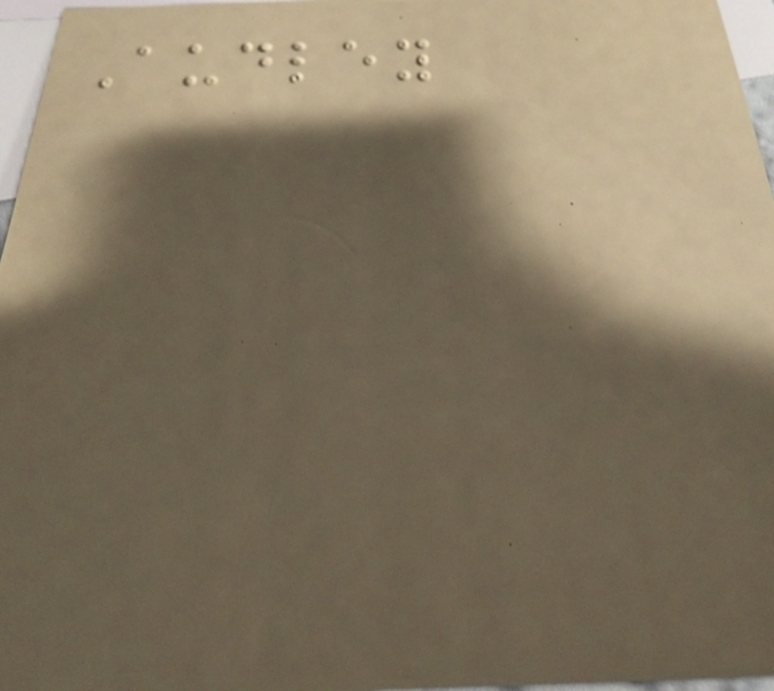Audley
